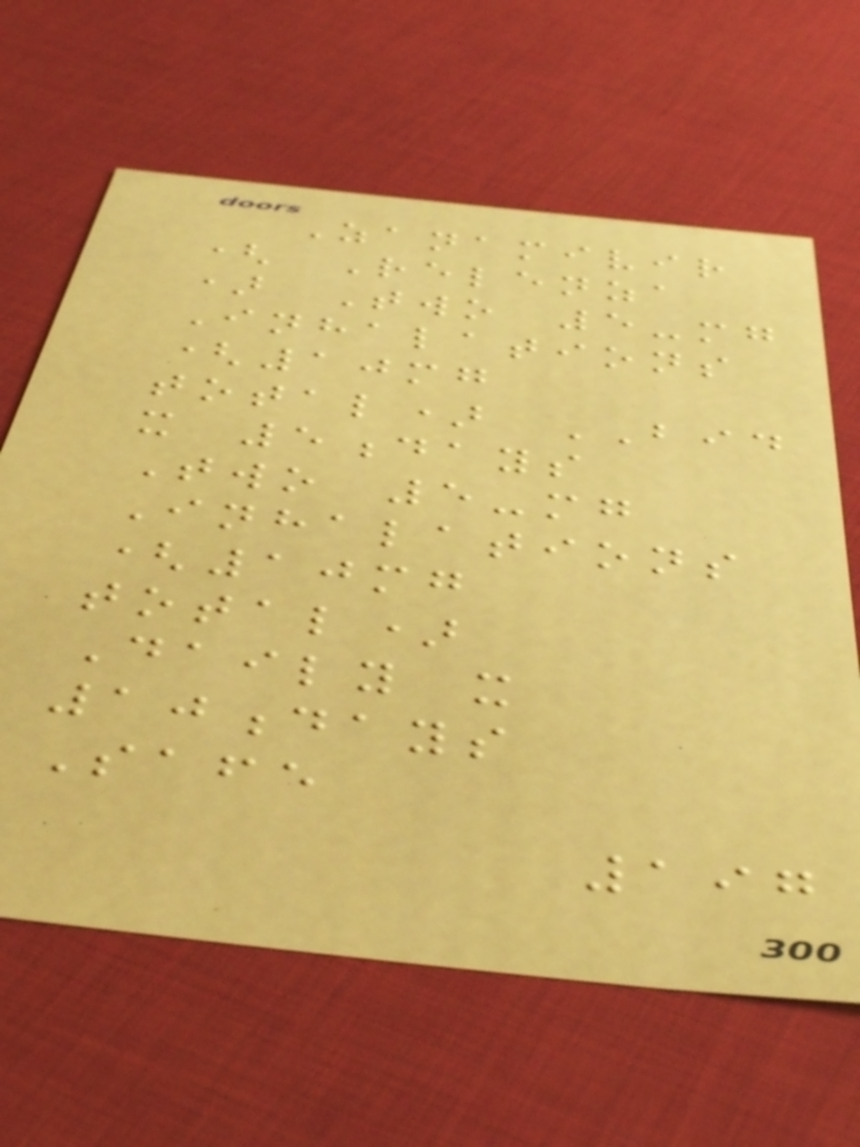Zanamivir
( Relenza
) Two 5-mg
Inhalations
(10mg
total) BID
x 5days
Two 5-mg
Inhalations
(10mg
total)
Daily x
10days
Safe
197
